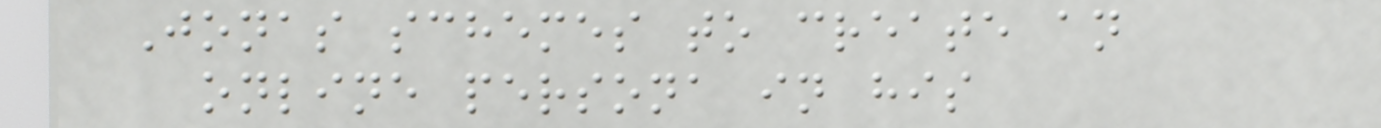Jonas schemes to create an
online persona in his
